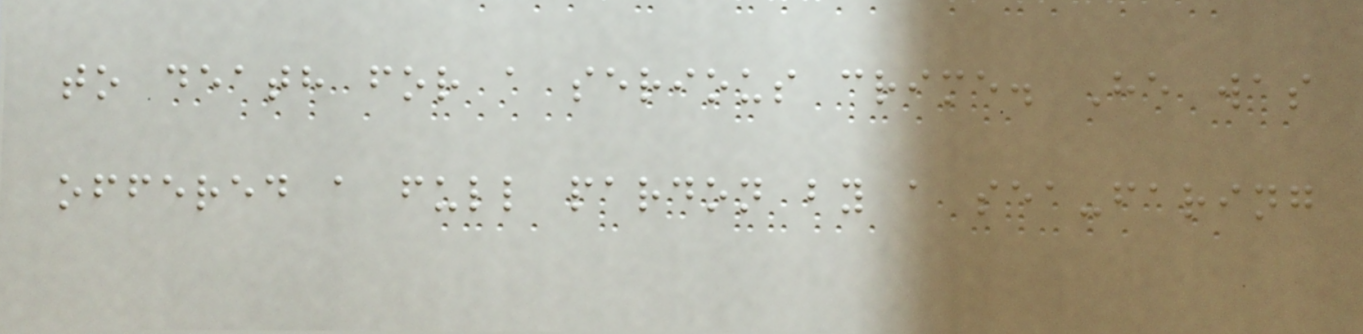to death for a serious crime. He was
offered a full pardon by a sea-faring
